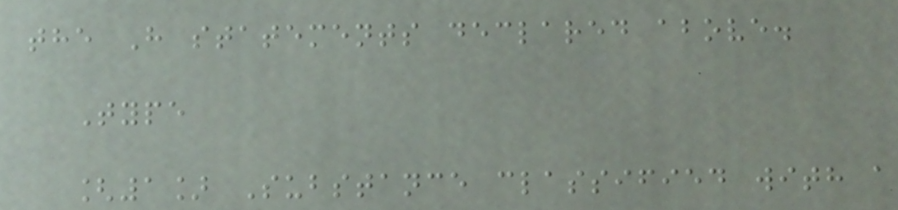the H statements declared above.
Type
[1] Substance classified with a
